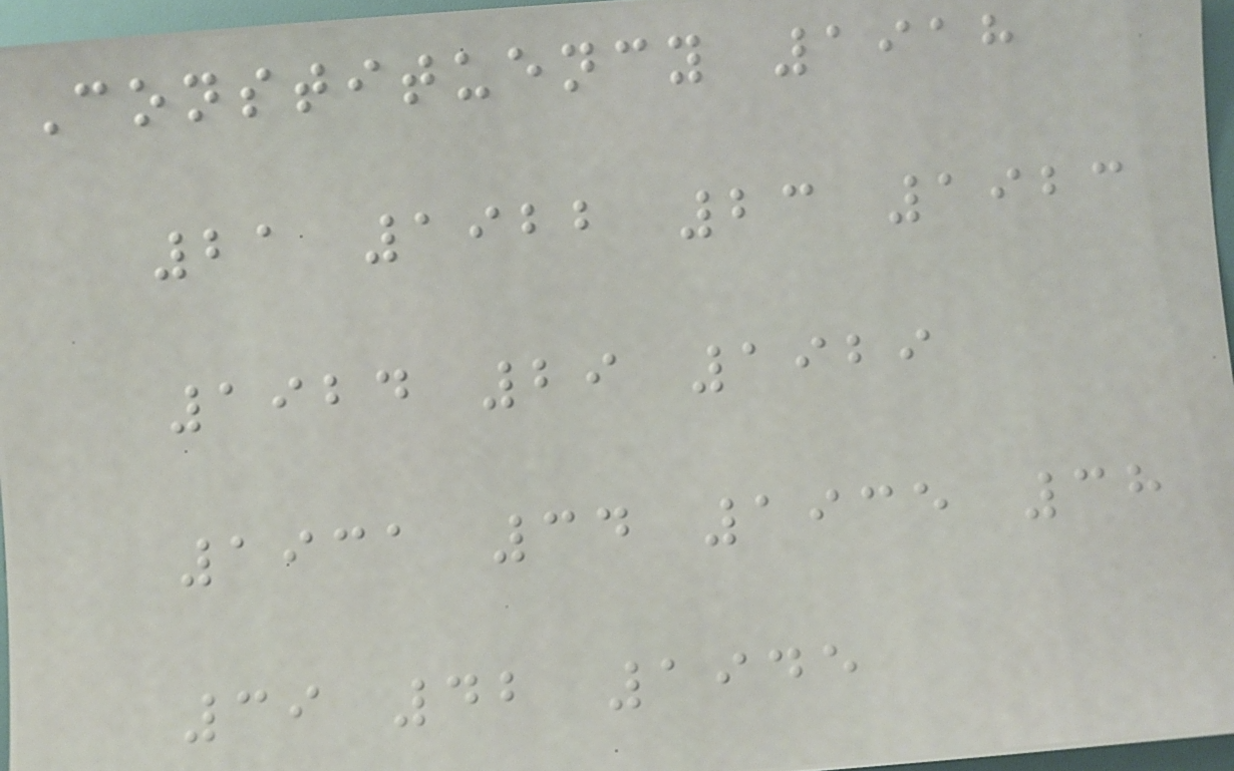Constituency 1918
21 1922 23 1923
1924 29 1929
1931 34 1935 38
39 42 1945
